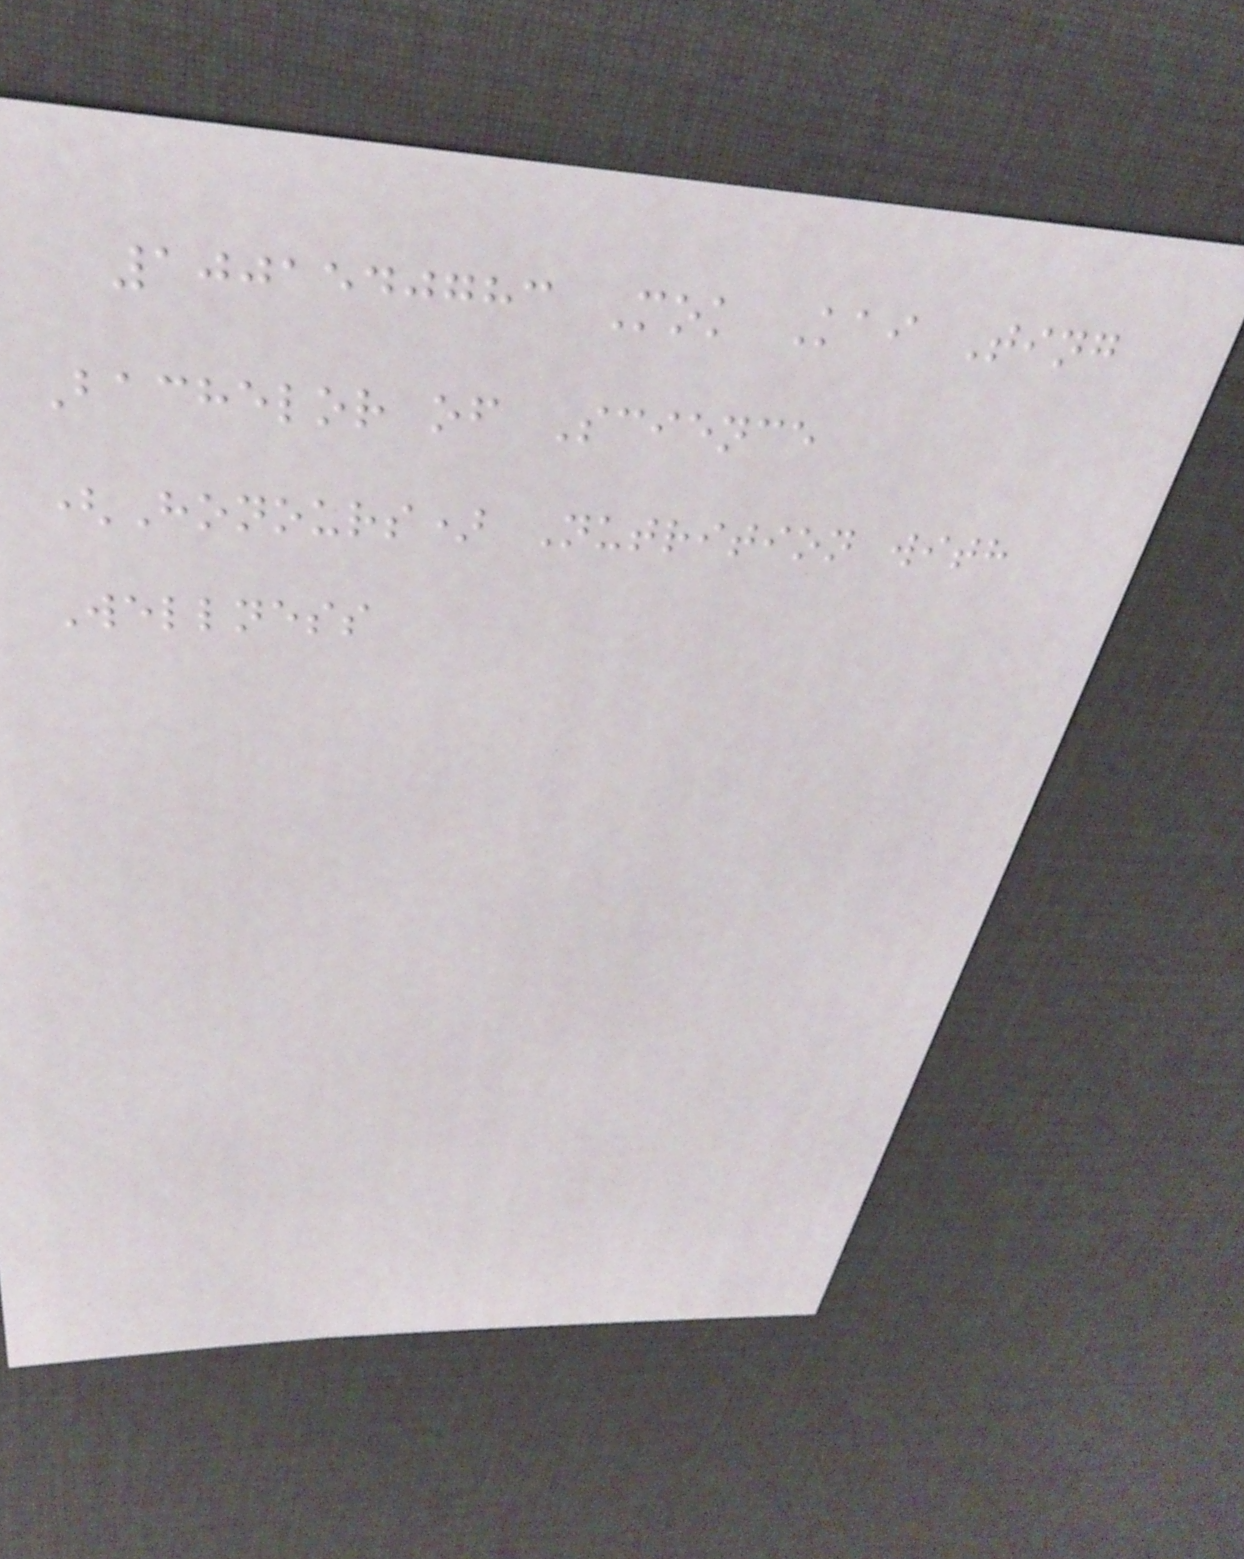1001540783 Mok Kai Ting
Bachelor of Science
(Honours) Nutrition with
Wellness
